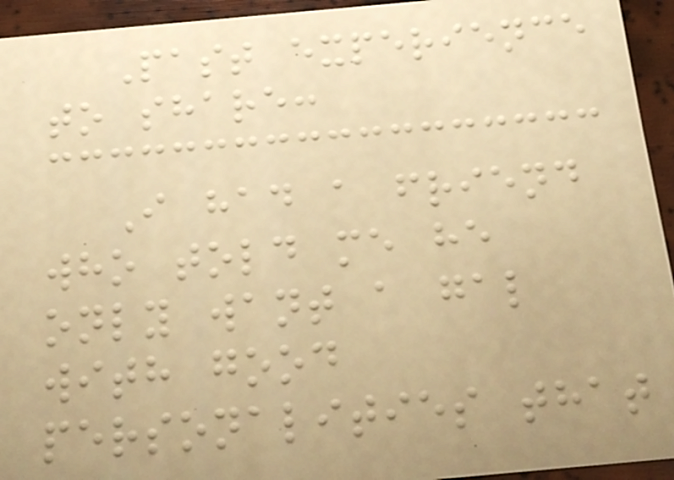Past experience
to share:
I had a friend
who told me he
only want a gal
with good
personalities that
